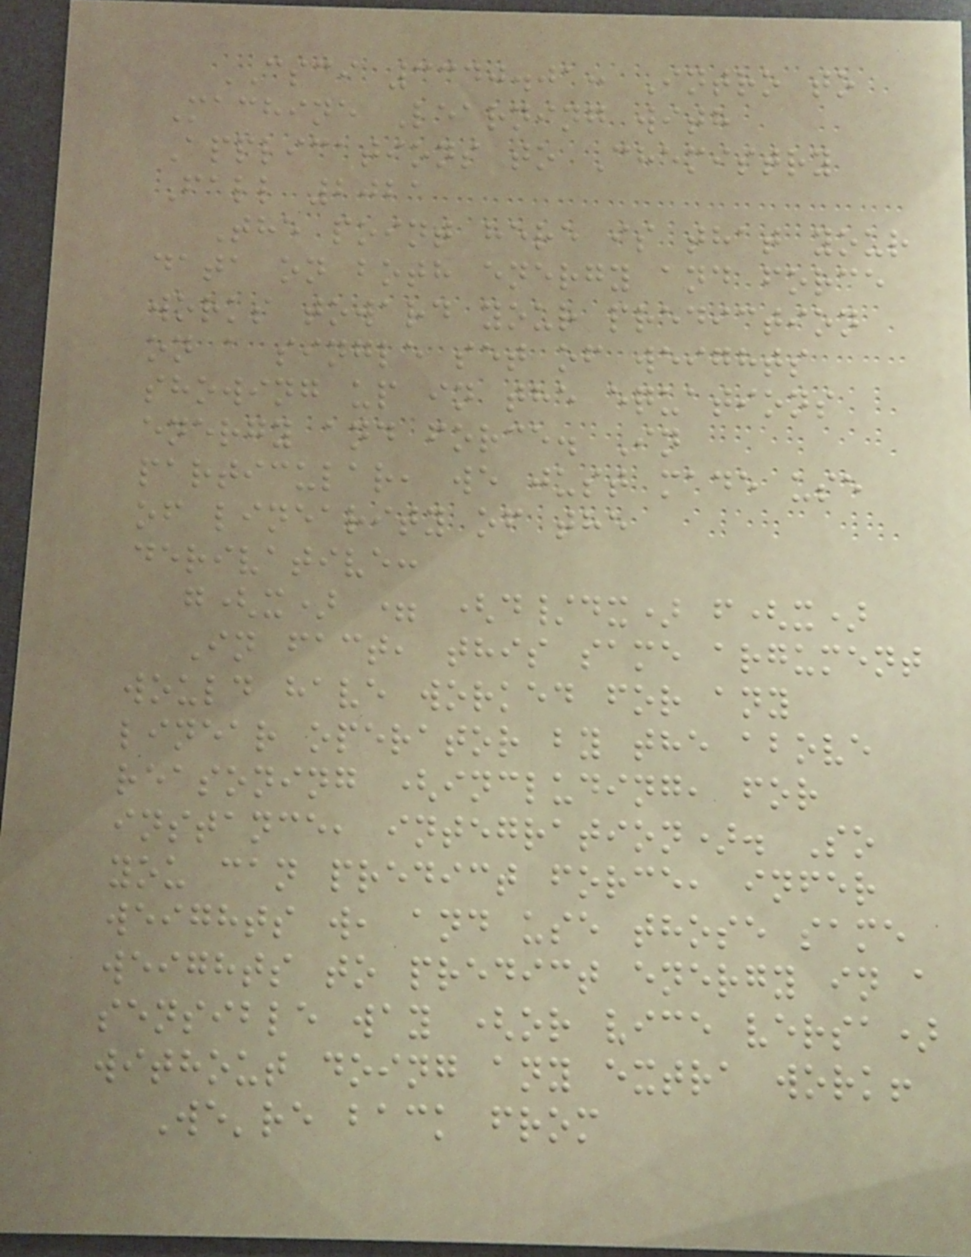CSCI 3340.01: Intro to
Machine Learning with
Applications to Chemistry
Fall 2021
The point here is that your
data on both energy and force
works toward your prediction
on a single set of weights
showing up in the equations
energy and force. In
particular, we just made use
of linearity of the
derivative:
g(x) = (d/dx) f(x)
In fact, this same argument
would have worked for any
linear operator by the above
reasoning (including, for
instance, integration). So
you can predict force, infer
weights w, and use those same
weights to predict energy in a
sensible way (or vice versa)
without doing any extra work!
We're back from
